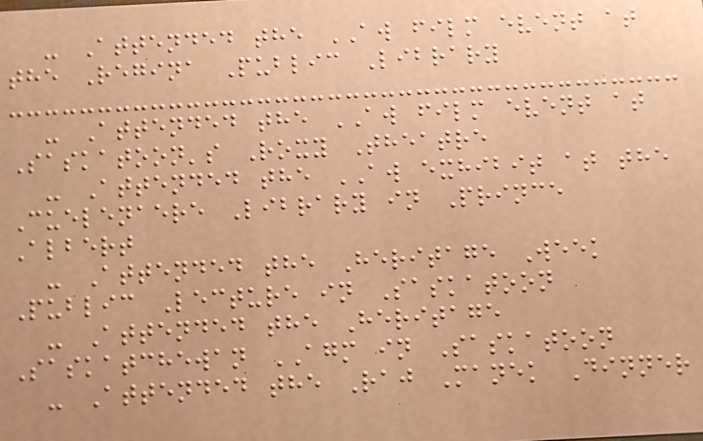- Attended the AW film event at
the Regina Public Library
- Attended the AW film event at
Saskatoon's Roxy Theatre
- Attended the AW exhibit at the
Cuelenaere Library in Prince
Albert
- Attended the Heritage Week
Public Lecture in Saskatoon
- Attended the Heritage
Saskatchewan AGM in Saskatoon
- Attended the Raj Manek Dinner
